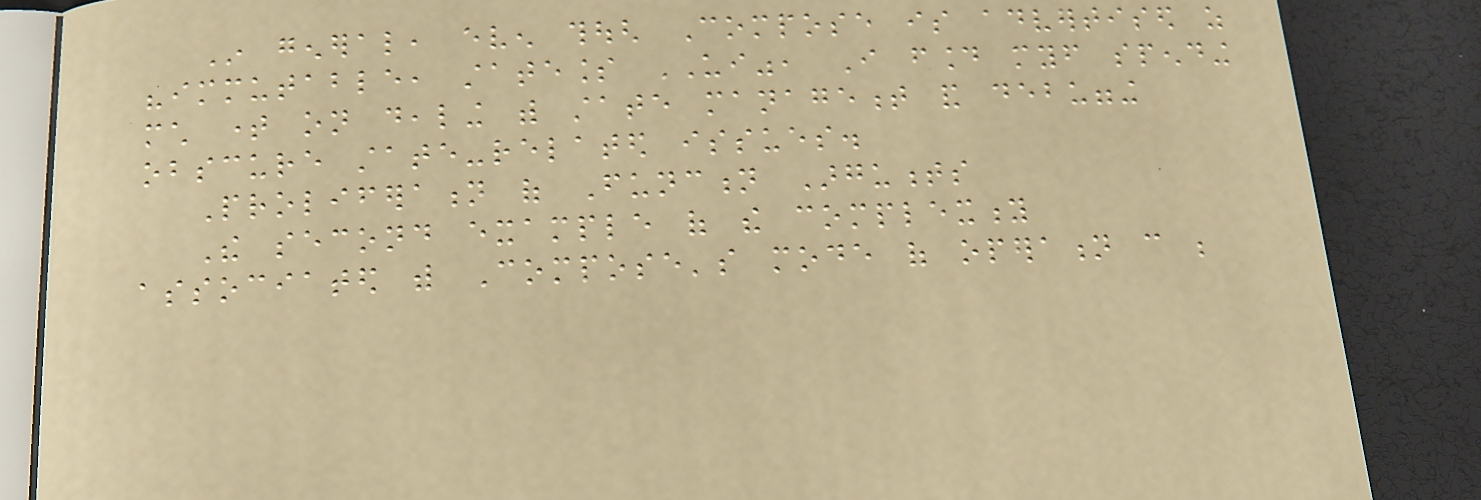In general, even though Compose is advertised as
"immutable, stateless UI", I found myself spending
much time on dealing with state management and debugging
obscure state-related issues.
Proliferation of Function Arguments
The second example of the complexity
associated with Compose's mode of operation can be
